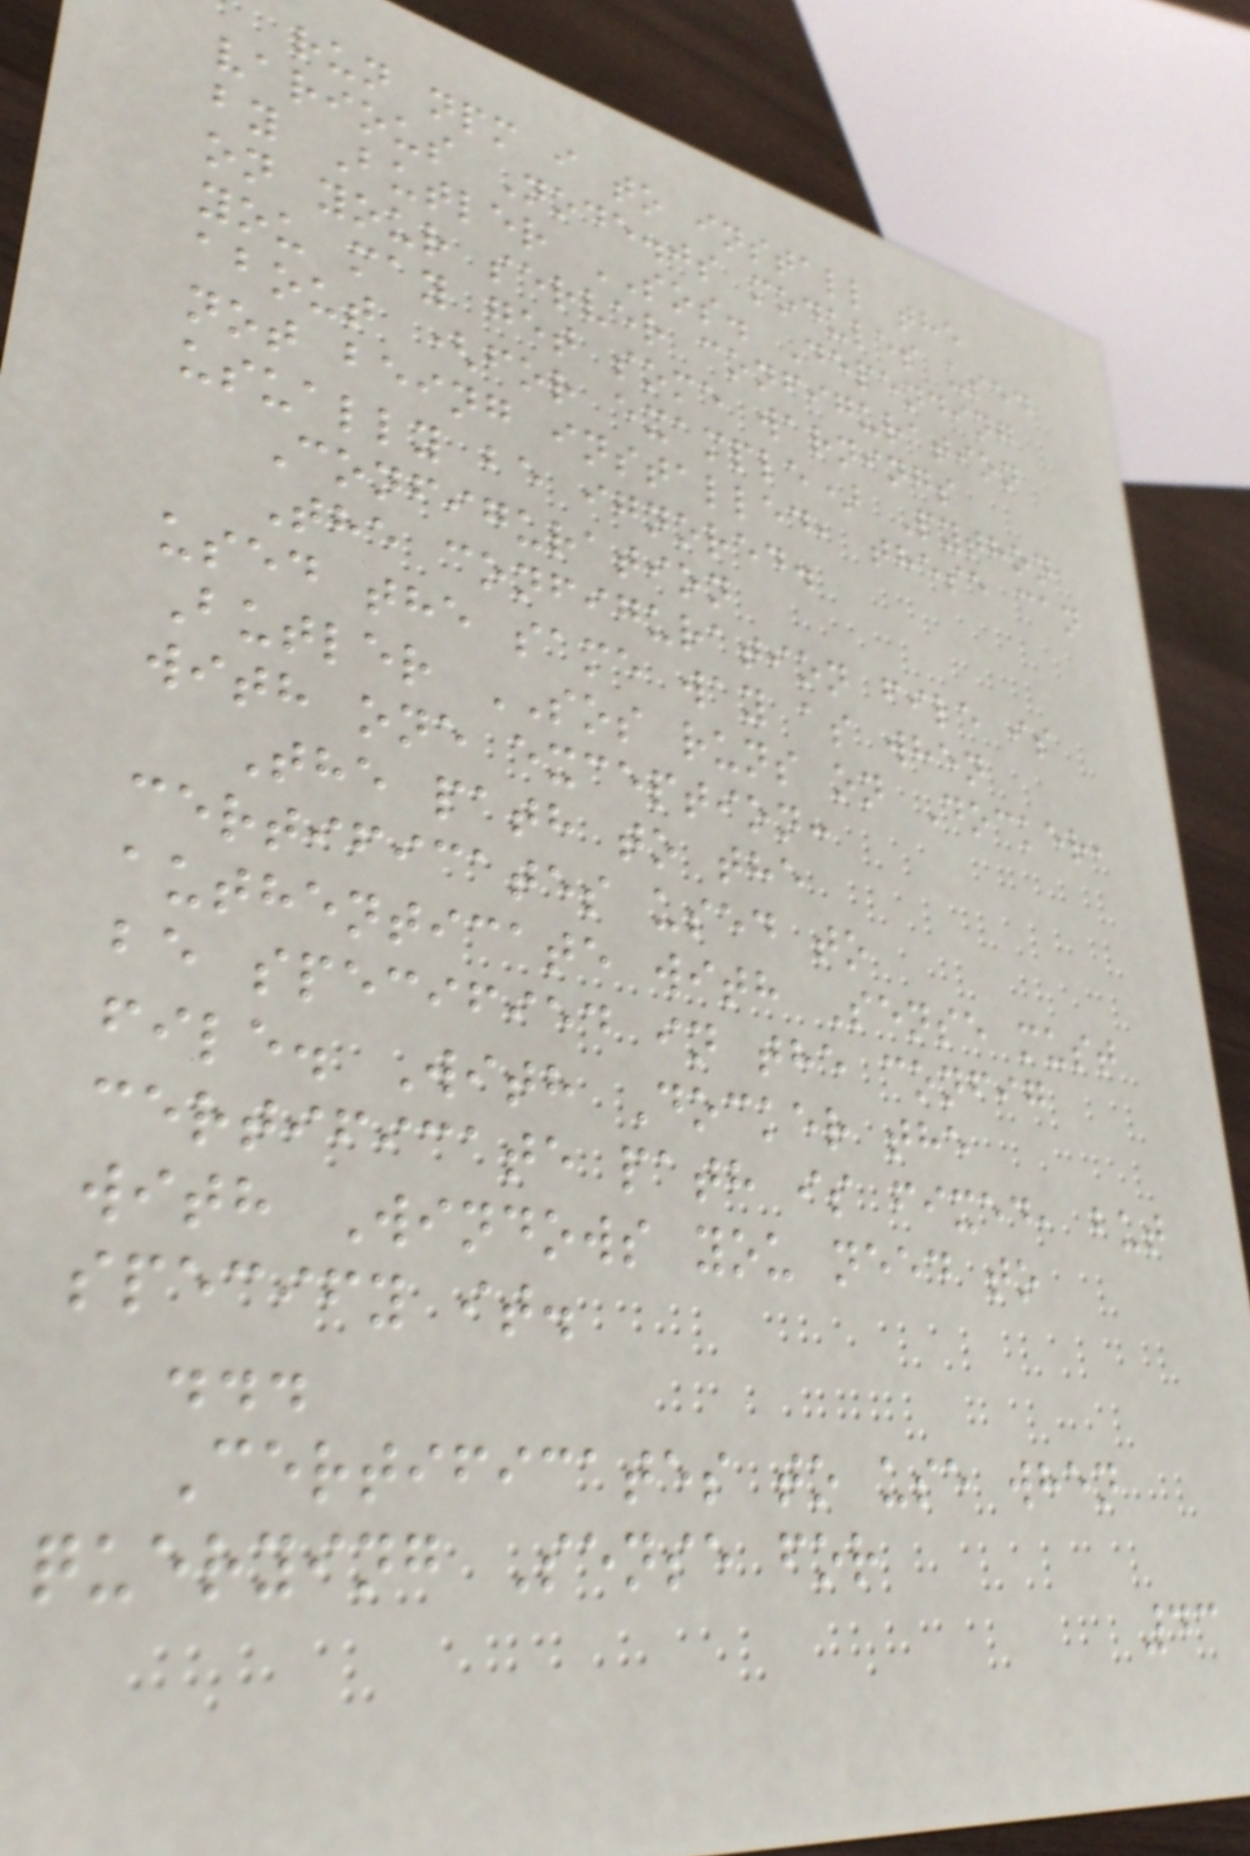run npm i to install the
various Node.js modules used
by Butler SOS. Depending
on your server configuration
you may get some warnings
about (for example) Python
not being installed, these can
usually be ignored.
Configuration
The configuration file is
used the same way as when
Butler SOS runs on Docker,
with one exception:
The path to the
certificates used to
authenticate with Sense must
be specified in the config
file. With Docker the
certificate path is fixed, but
with Windows you need to
specify it.
...
Certificates to use when
querying Sense for
43
